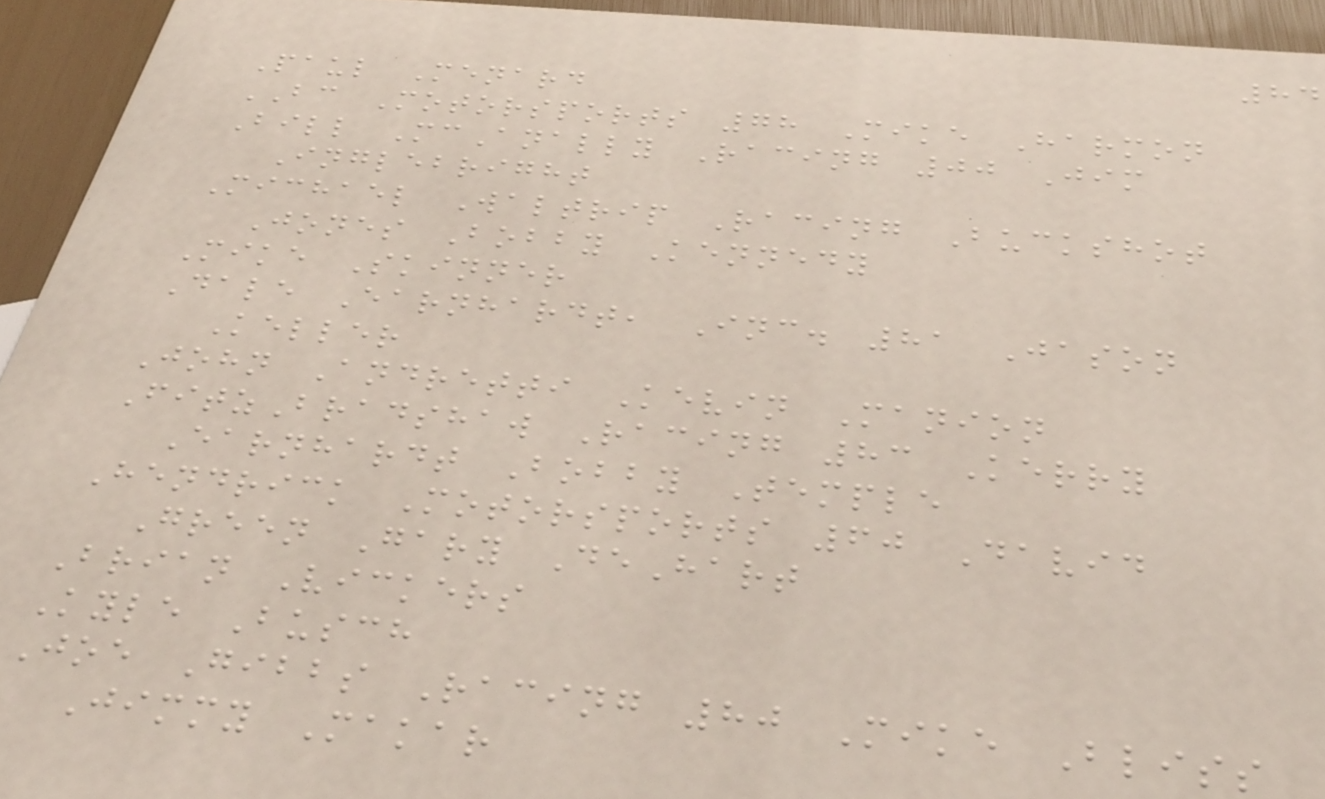84
Paul Menard
BC Motorsports 78 Mike Harmon
Bill McAnally Racing 00 Jim
Inglebright
Michael Waltrip Racing Buckshot
Jones Bobby Kennedy
Mike Skinner
Dale Earnhardt, Inc. 81 Jason
Keller
John Andretti Kevin Manion
FitzBradshaw Racing 83 Kerry
Earnhardt Bobby Temple
Hendrick Motorsports 60 David
Green Gary DeHart
Brian Vickers
Kyle Busch
Joe Gibbs Racing 80 Mike Bliss
Jimmy Makar
